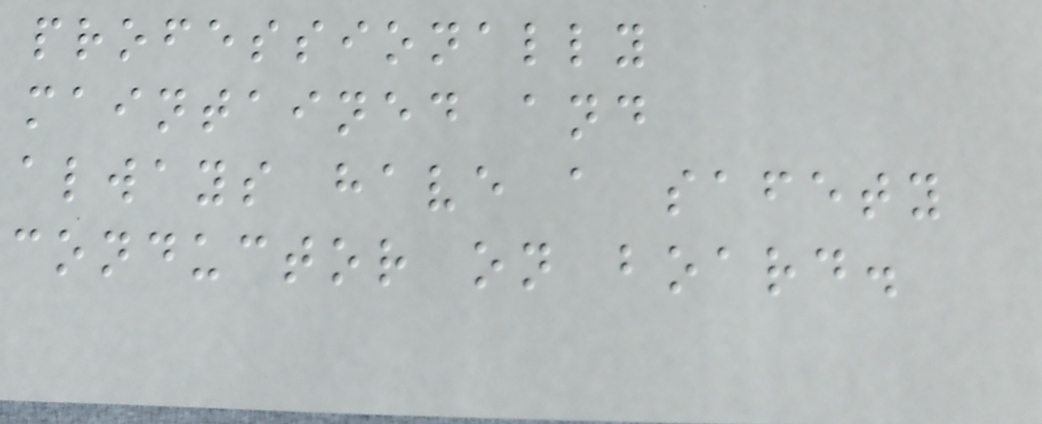professionally
maintained and
always have a safety
conductor on board.
